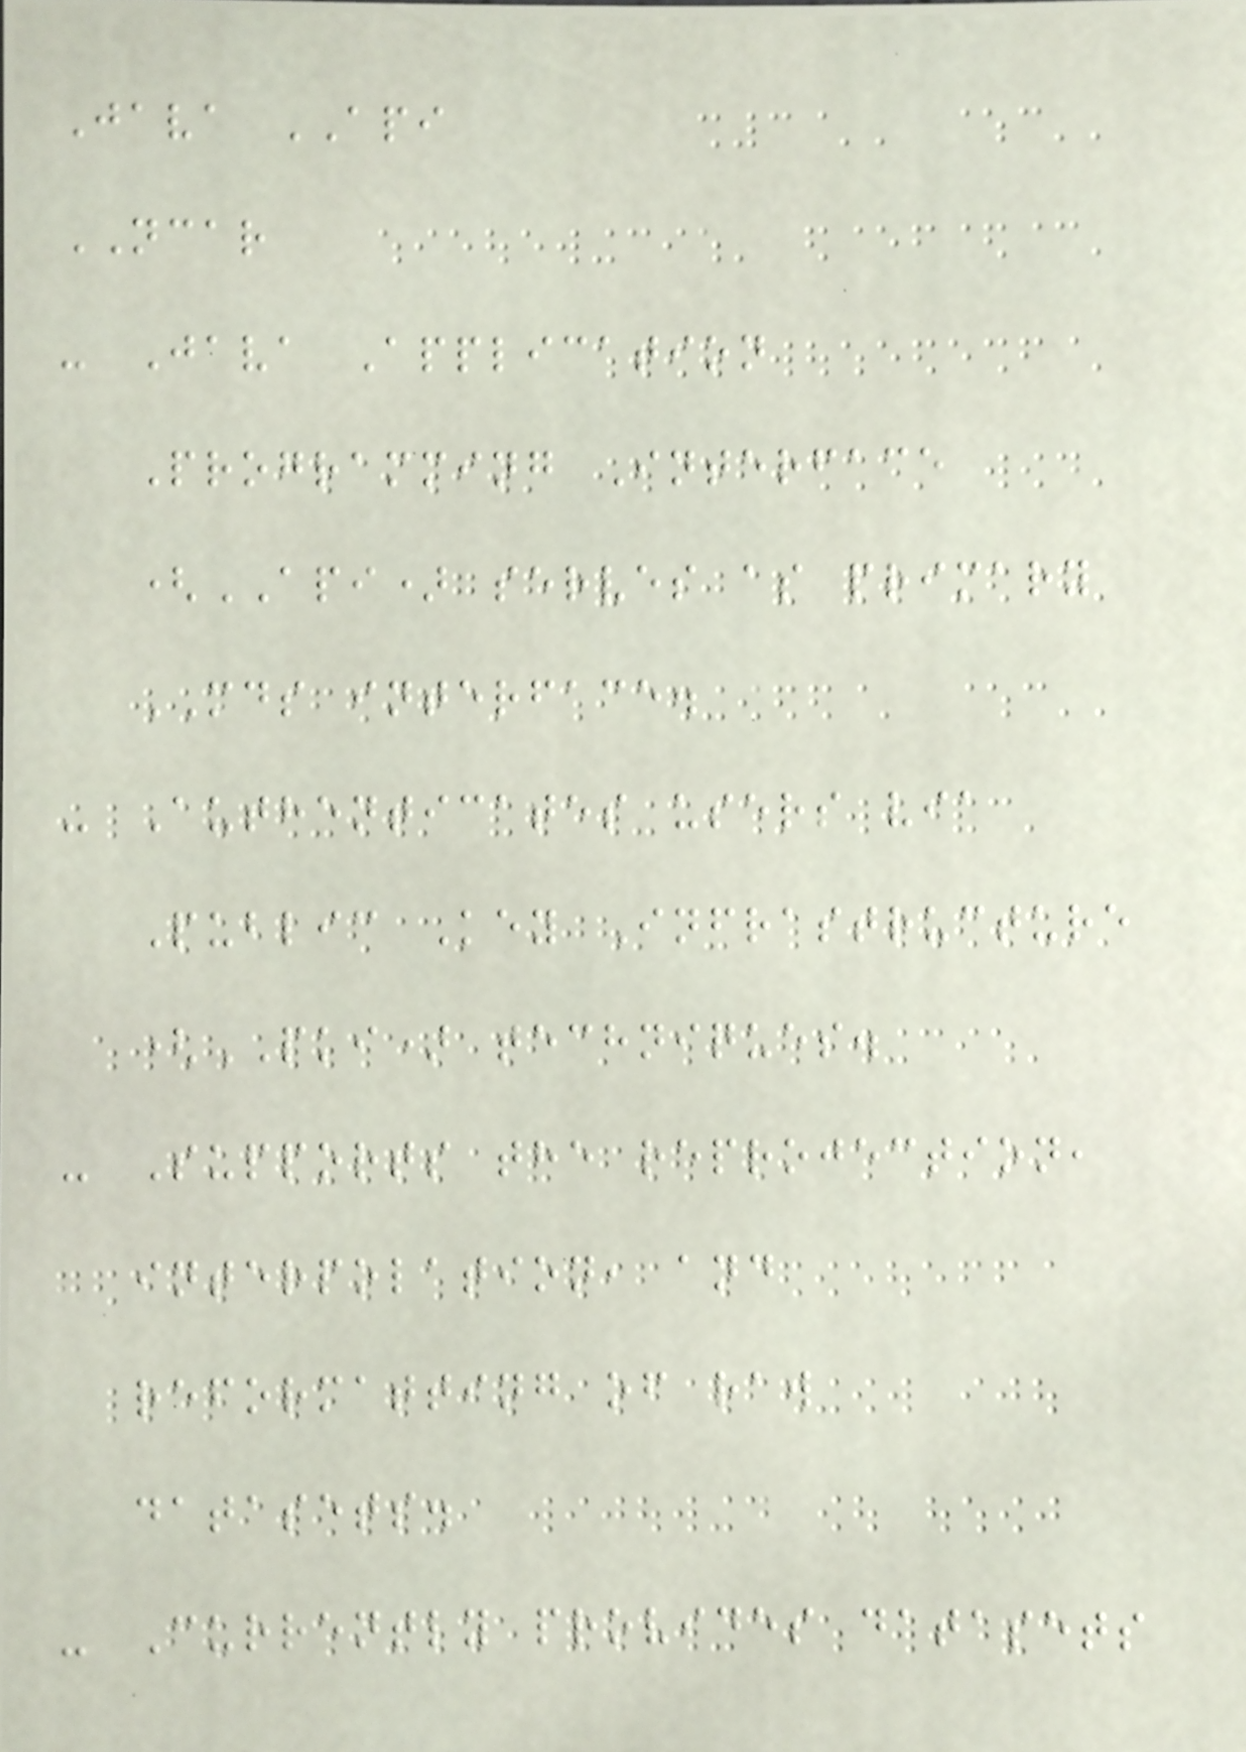Java API
NCAR
- Java Application
Programming Interface
(API) serves as primary
MDS interface.
- Authenticates users via
Public Key Infrastructure
(PKI) techniques.
- Supports the reprojection,
interpolation, and
reformatting of raw
datasets.
- Currently provides datasets
